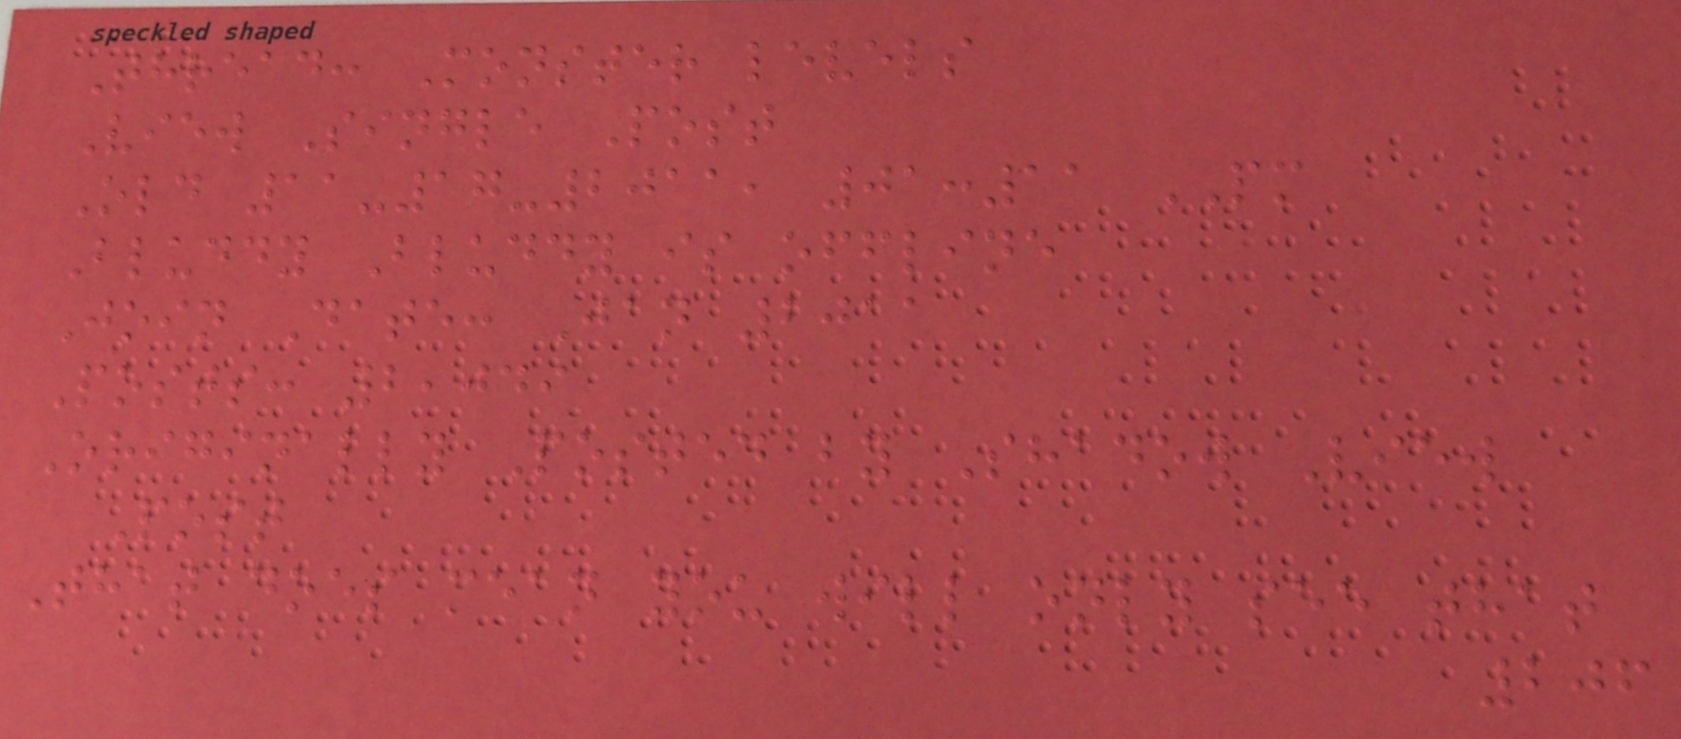Thread: Monster levels
View Single Post
Old 11-17-2011, 01:11 PM
Bluddy Bluddy is offline
Join Date: Jan 2011
Posts: 2,049
Originally Posted by Shadow View
Post
That does mean you will only see that
206
